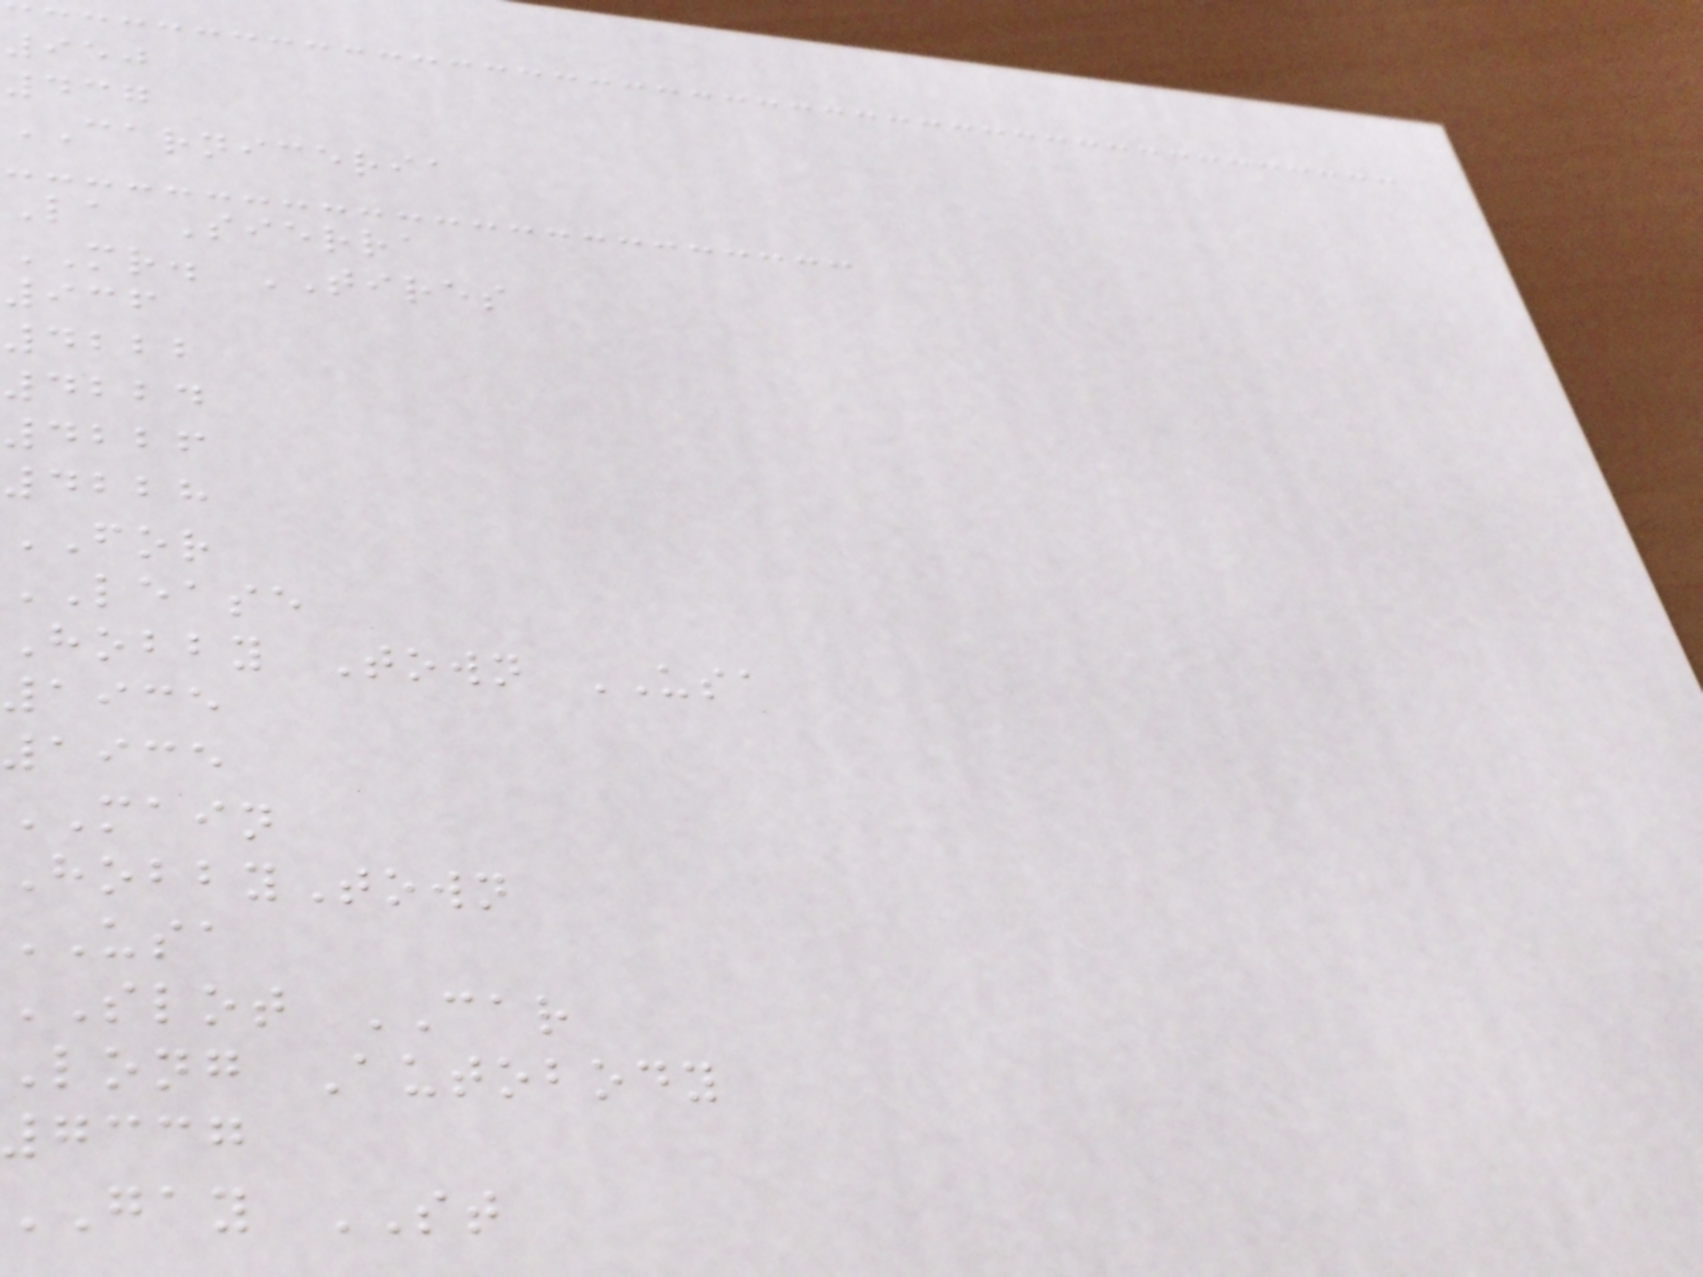950
437
CARNICERIA
La Sierra
MR. TIRES
936
4222
4224
4226
4228
FOR
LEASE
Hobby Town USA
1935
1935
MAIN
HobbyTown
USA
SLOT CAR
Long Autobody
gccg
gay ST
